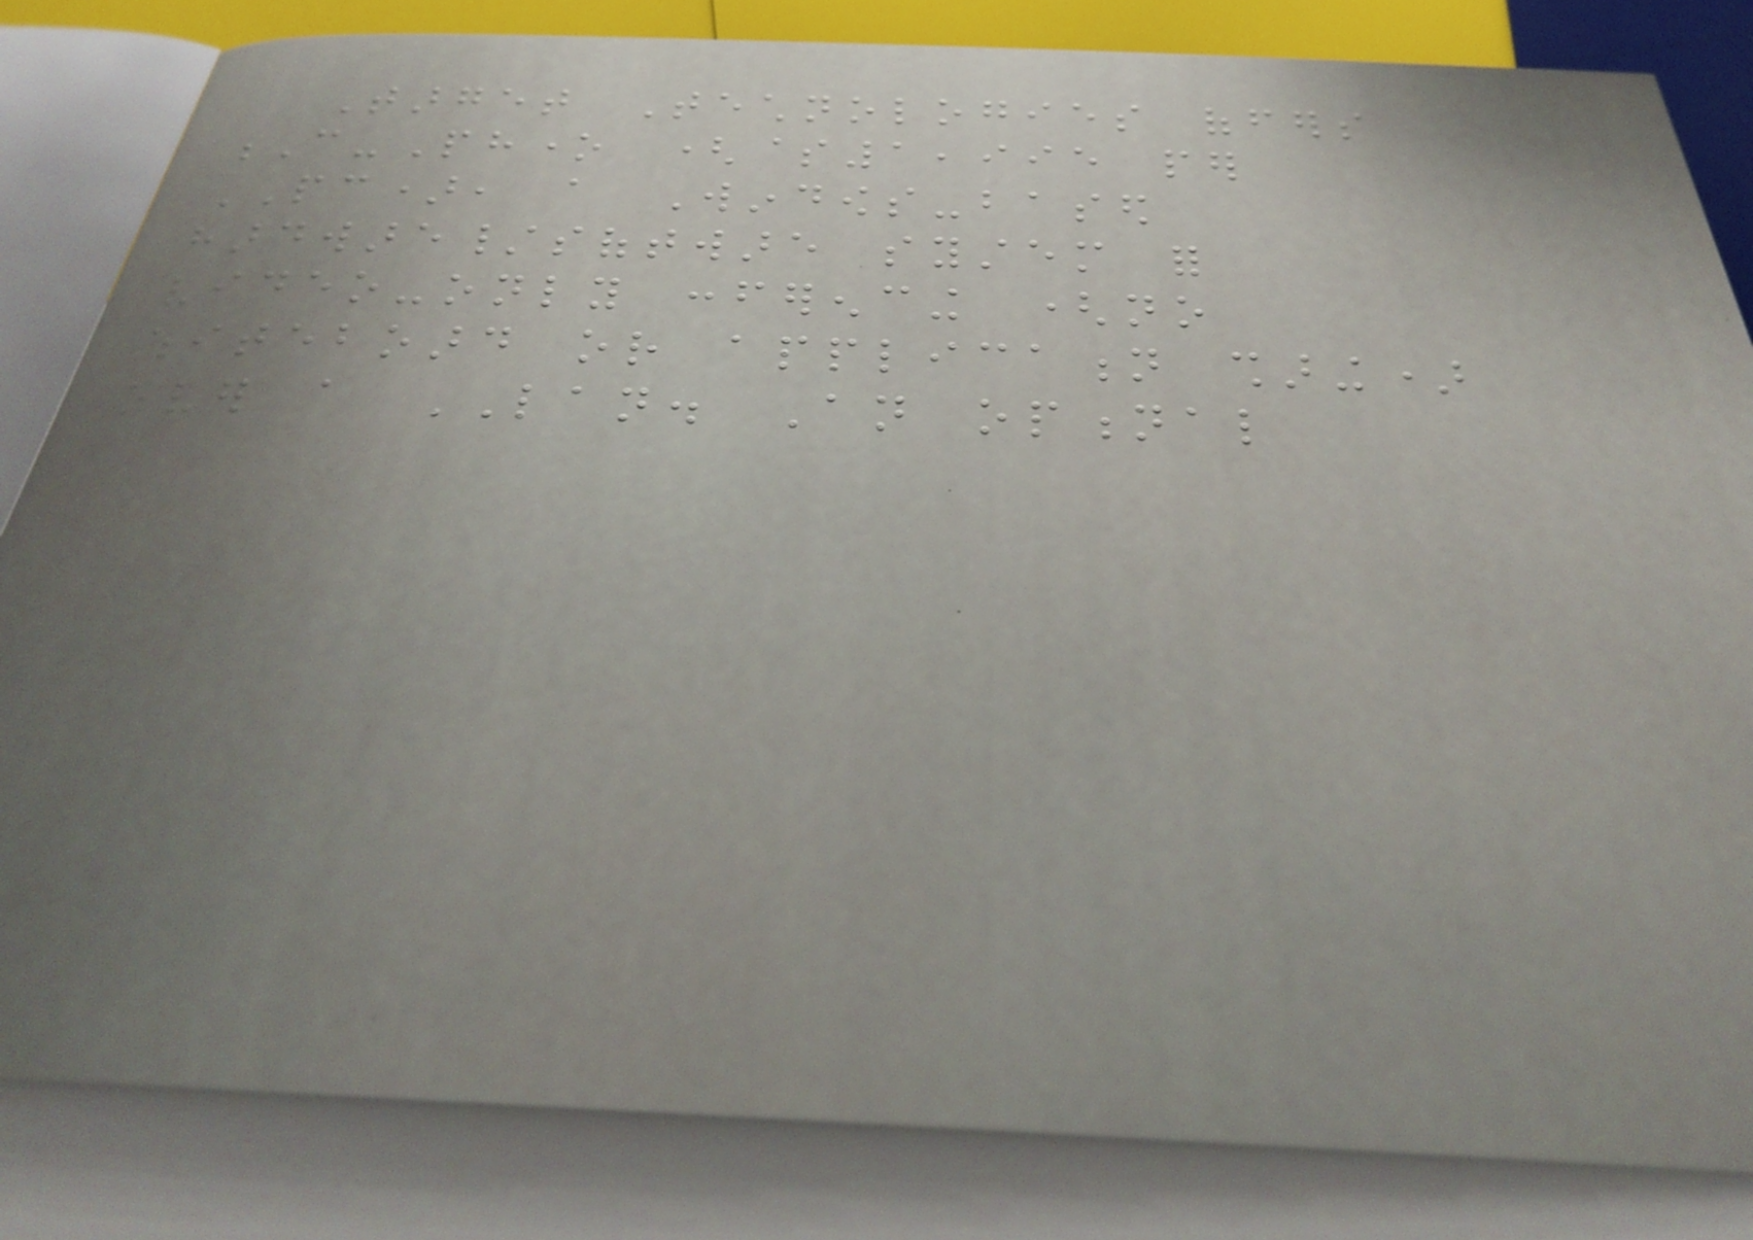Target Technologies offers
C-Phone ($1,995 per
PC), a Windows-based
hardware/software system for
video-only conferencing (no
whiteboard or application sharing)
over a LAN. An optional
